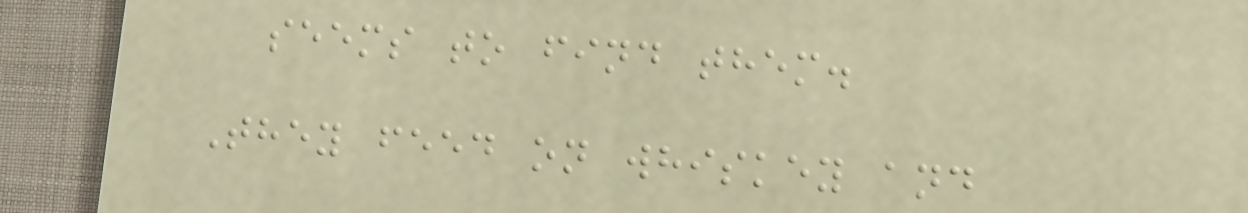seems to find them.
They feed on whiskey and
